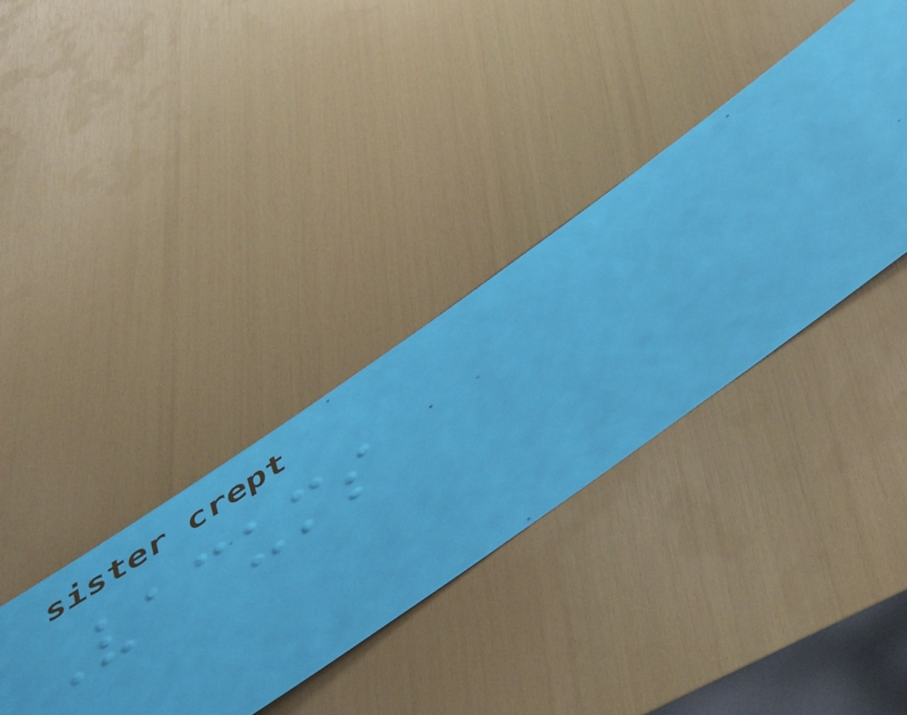Vacums
